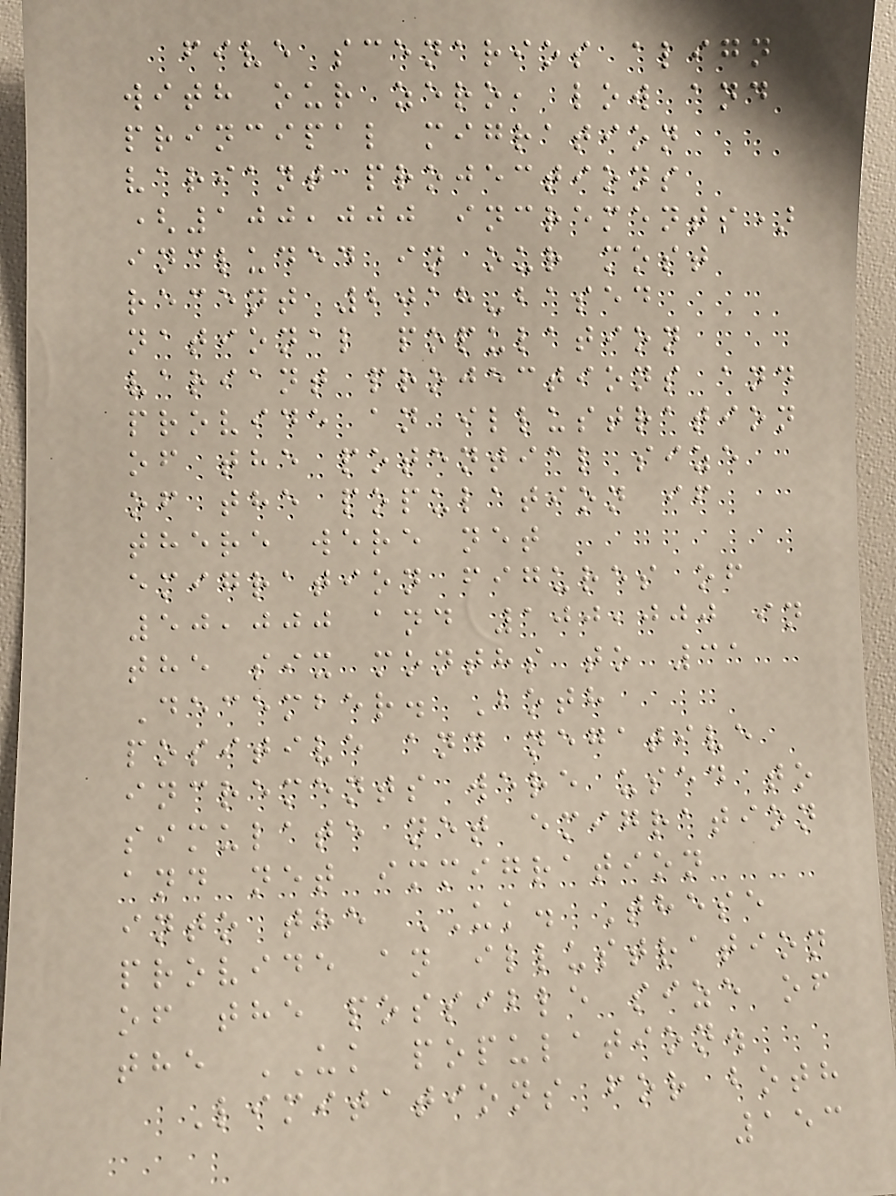five scenarios align
with our zero, low and
principal migration
variant projections
(100,000 increments)
included in our most
recent 2018-based
national population
variant projections and
provide an illustration
of the potential size
of the population if
there were net
emigration figures of
50,000 and 100,000 in
the six months to 31
December. Both
positive and negative
increments were used to
simulate net emigration
and net immigration
into the UK. These
provide an illustration
of the possible size of
the UK population.
Limitations for both
153
